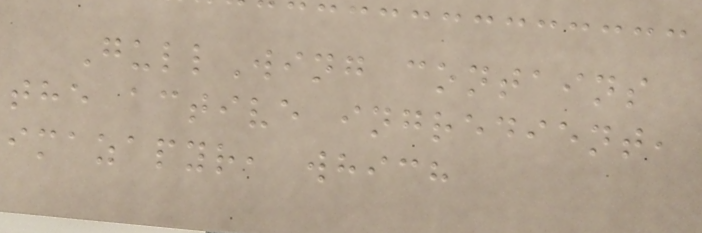GullWing contains
the active ingredient,
imazapyr, which
